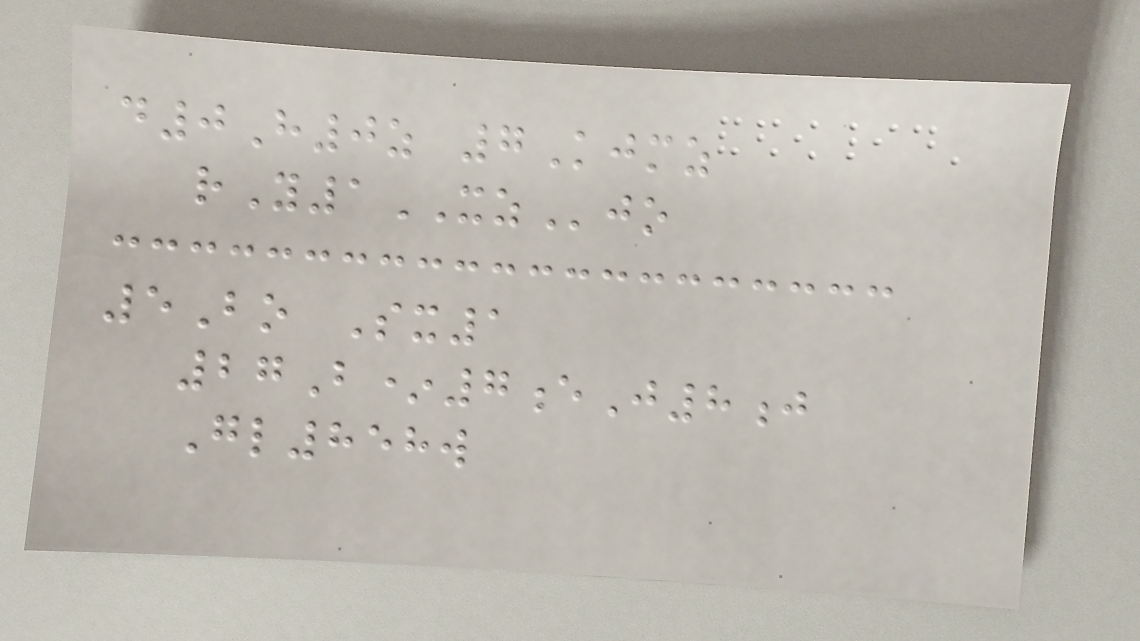d0H0z 7Kjmz
rY1XZjo
5Bo Sx1
27B*7eJ8j
Gl858w
